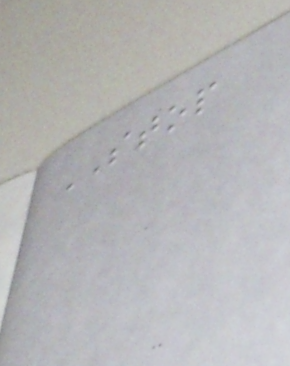STOP
